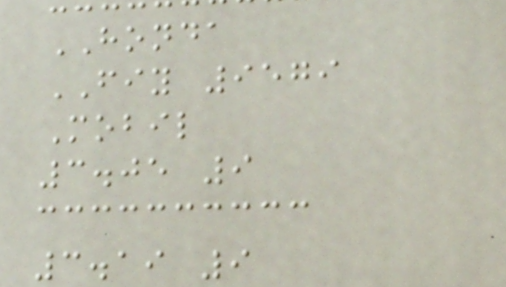HONDA
FIY 9579
Mobil
3.05 9
3.19 9
